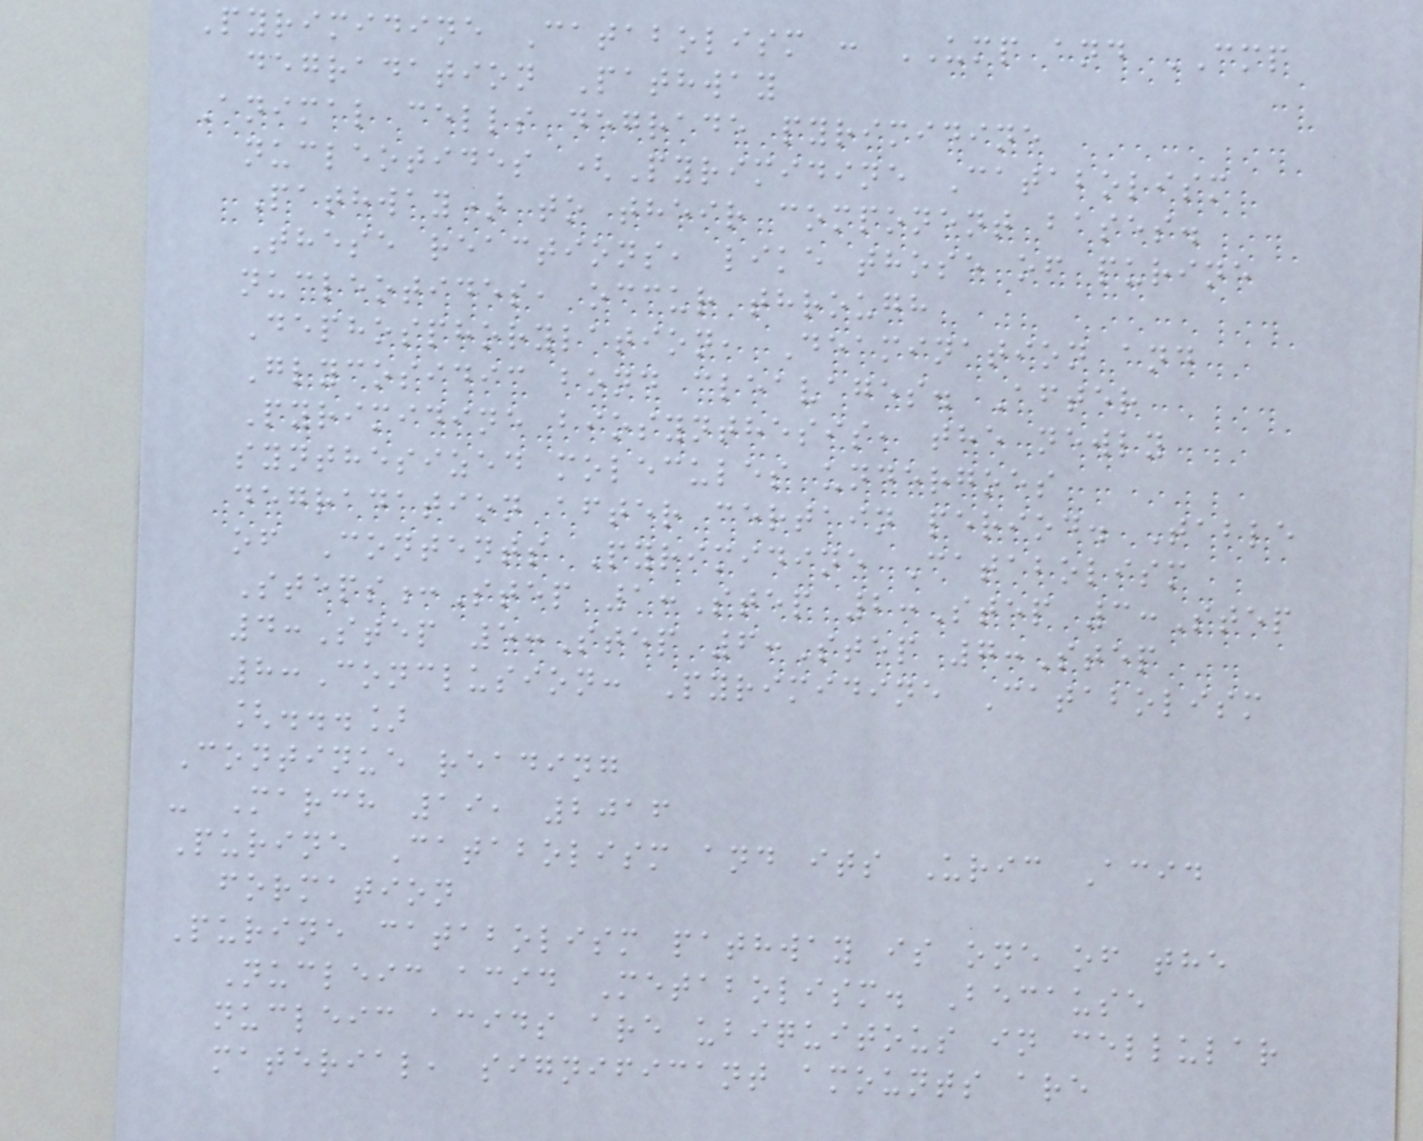Pyrimidine Catabolism : UMP and CMP
degradation Pathway
Animal cells degrade pyrimidine
nucleotides (Pyrimidine Catabolism
Pathway) to their component bases.
These reactions, like those of purine
nucleotides, occur through
Dephosphorylation, Deamination and
Glycosidic bond cleavages. After
Pyrimidine biosynthesis, the newly
synthesized molecules undergoes
degradation after certain period. Table
of Contents Pyrimidine Catabolism
Steps:Step 1:Step 2:Step 3:Step
4:Step 5:Step 6:Step 7:Step
8:Conclusion: Pyrimidine Catabolism
[...]
Continue reading
- March 19, 2016
Purine Catabolism and its Uric Acid
formation
Purine catabolism pathway is one of the
Nucleic acid Metabolism. Because
nucleic acids are ubiquitous in cellular
material, significant amounts are
